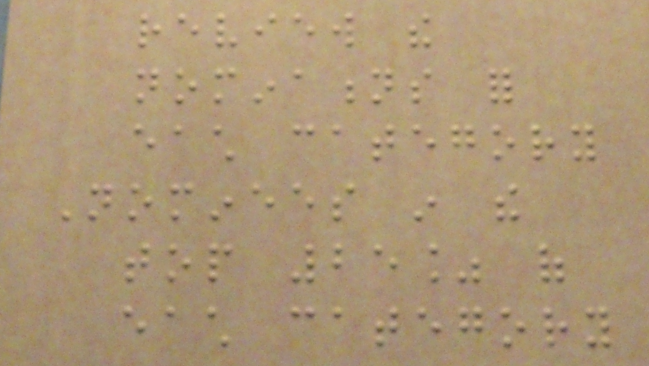review the
nominations for
each category
Nominees in the
top 25% of
each category
